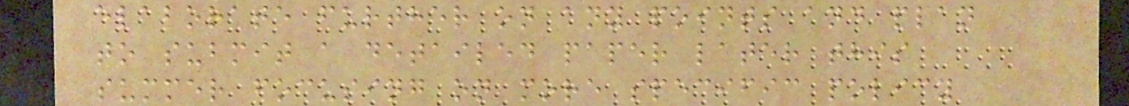elaborate further on any points and plan
to submit a detailed paper later this
summer focusing on more specific policy
